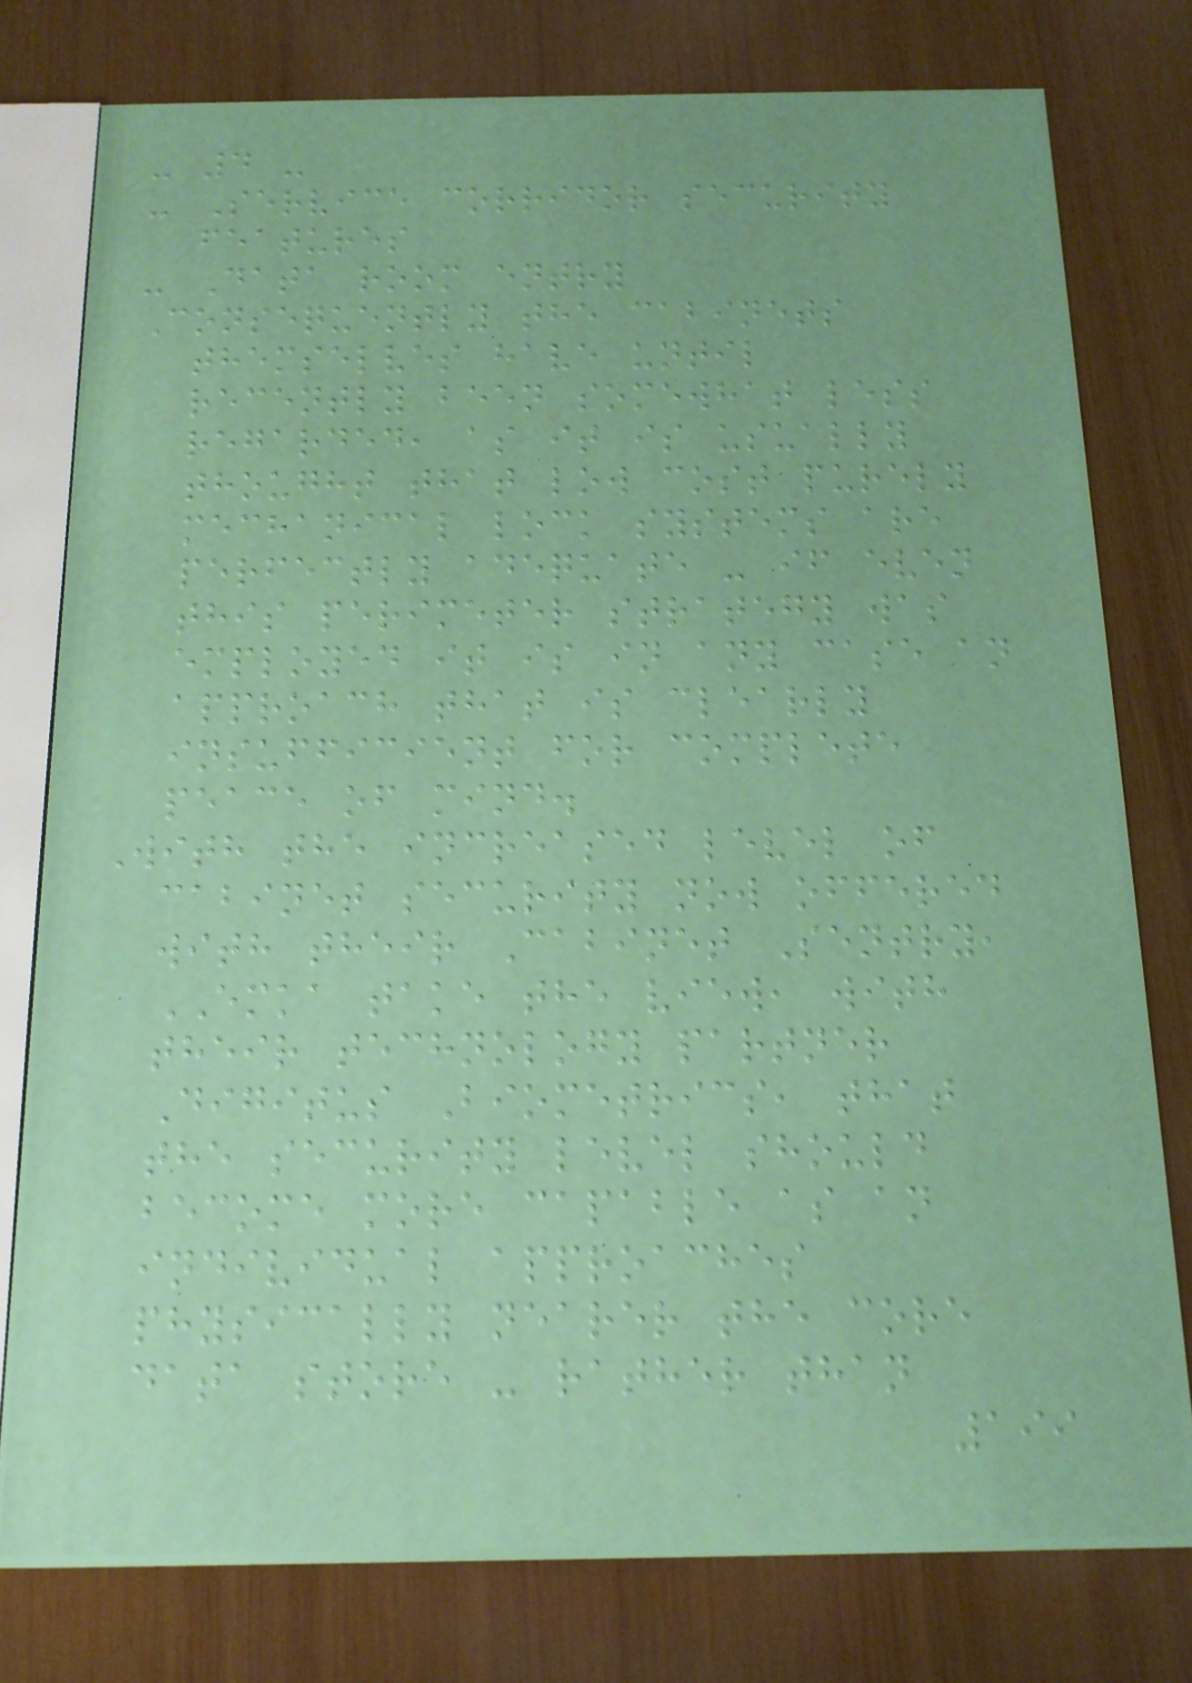- 4 -
- Service corridor security
features
- Data room entry
Consequently the cabinets
themselves have until
recently been somewhat less
regarded, as it is usually
thought that low cost purely
mechanical lock systems are
perfectly adequate - if even
this perimeter strategy was
employed it is in any case an
approach that is clearly
insufficient for complete
peace of mind.
With the increased level of
cabinet security now offered
with their Cabinet Sentry,
EMKA take the view, with
their technology partner
Digitus Biometrics, that
the security level should
become more capable as an
individual approaches
physically nearer the core
data store - rather than
199
